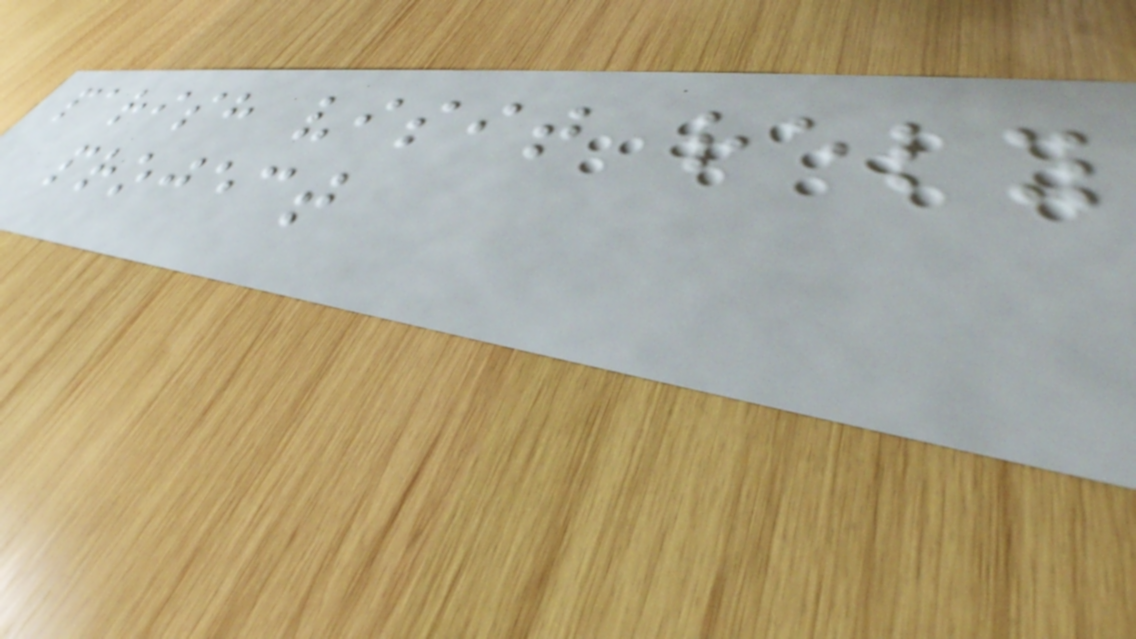parish visit rely
project
